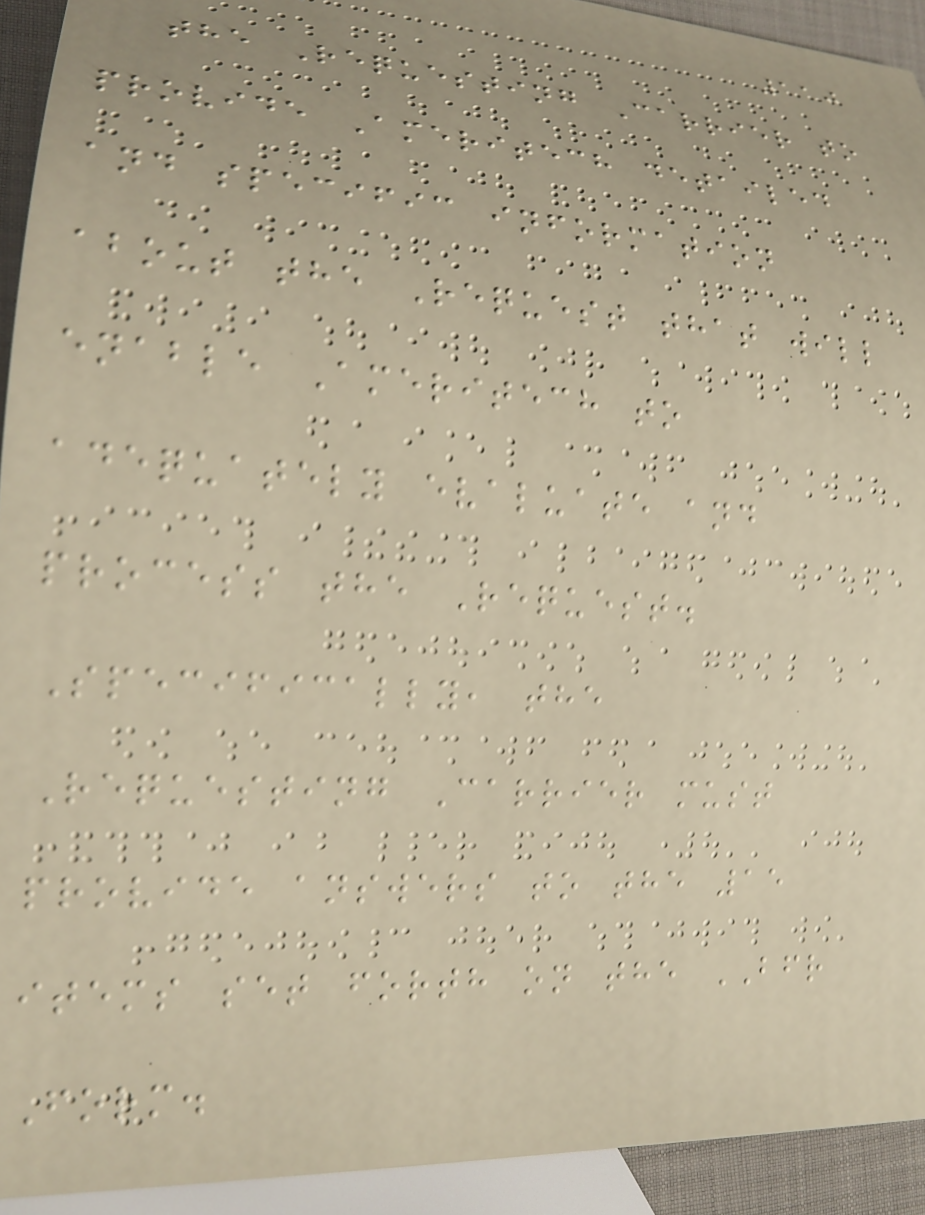110
the Requesting Carrier to
provide Ameritech detailed
and specific information
about the Request that will
enable Ameritech to
adequately evaluate and
process the Request.
Specifically, the
Requesting Carrier must
provide answers to the 15
items set forth on the BFR
Form.
